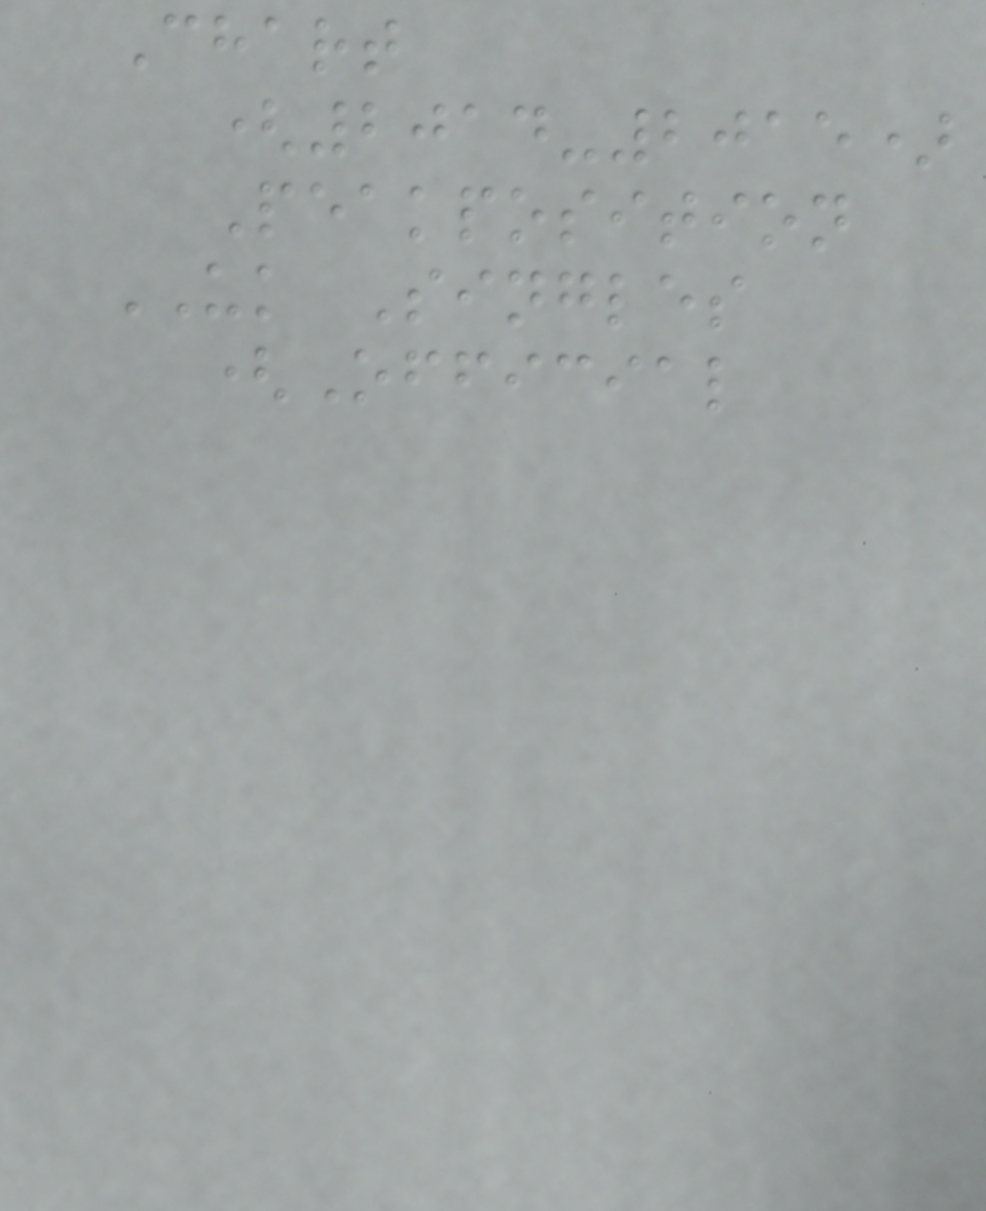Chart
(2014-2015)
Peakposition
UK Singles
(Official
